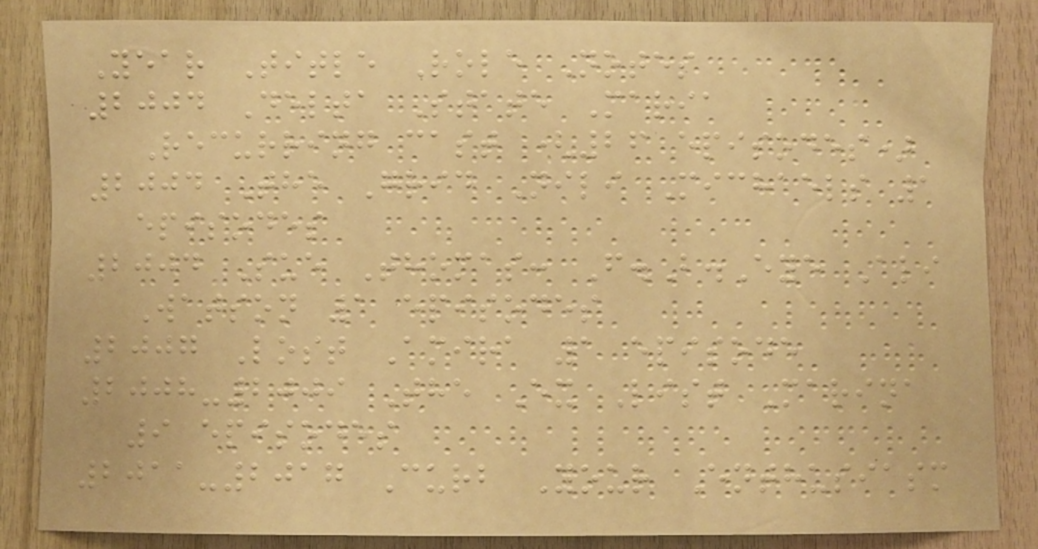Year Title Role Notes
2004 Delta State Maria
Recurring cast (26 episodes)
2004 The Grid Nili Michaels 1
episodes
2004 Sue Thomas: F.B.Eye Ali
Watson 1 episodes
2007 Lost Amira 1 episode
2008-2009 The Ex List Marina
9 episodes
2011-2017 Curb Your Enthusiasm
